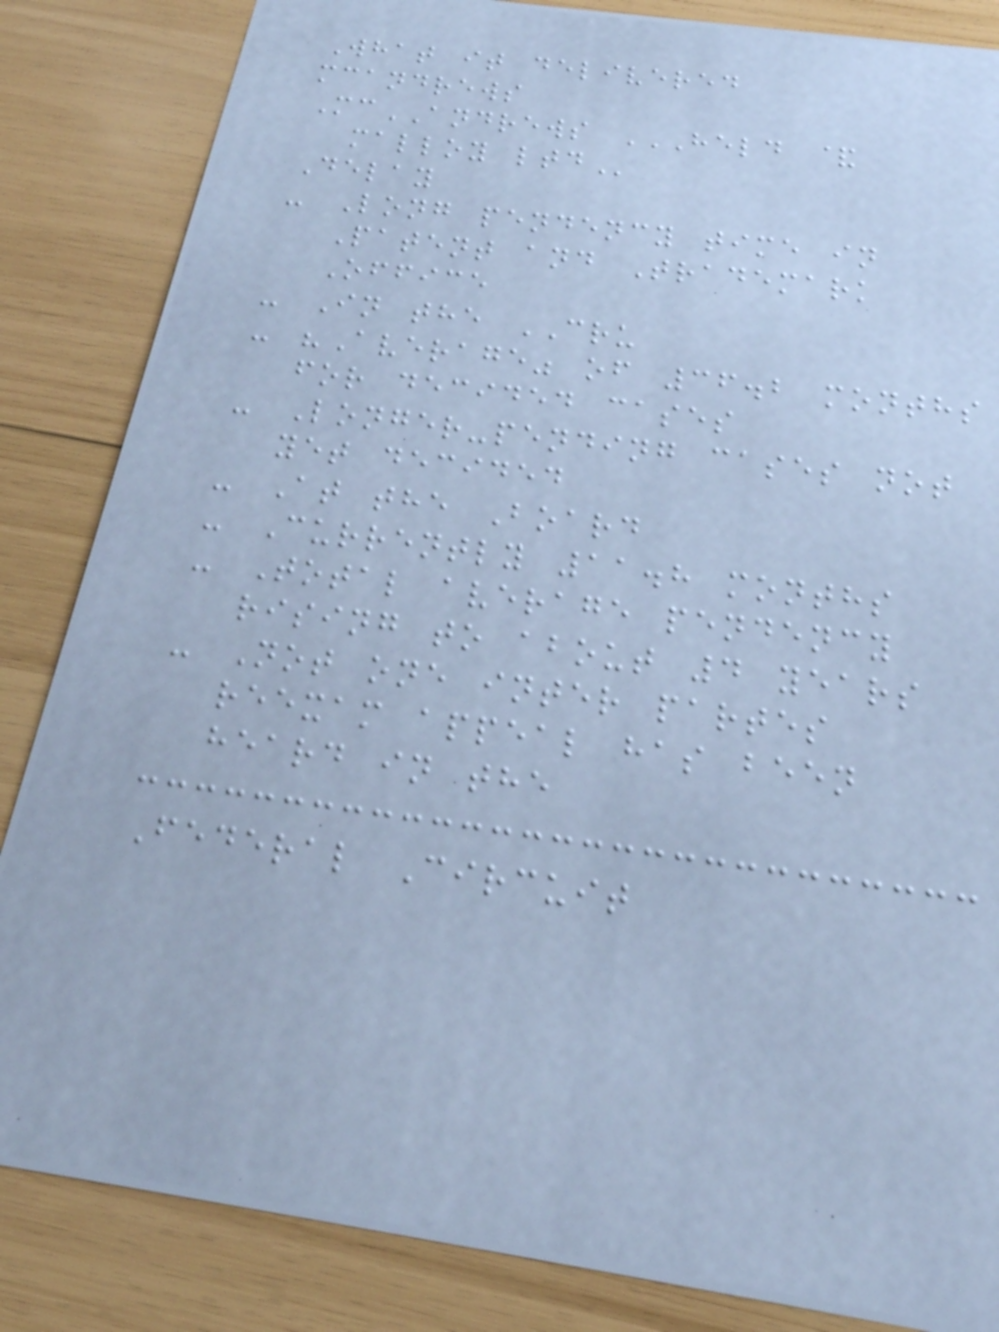What it delivered
mcandrews
McANDREWS HELD &
MALLOY LTD
Delay
- Long pendency time in
Patent and Trademark
Office
- In the CRU
- "Average" of 36.2 months
for decided cases
- Longer-pending cases not
yet decided
- At the Board
- Currently 11.8 months
- Total average pendency
rising to about 4 years
- Not one inter partes
reexam appeal has been
heard in the
Federal Circuit
